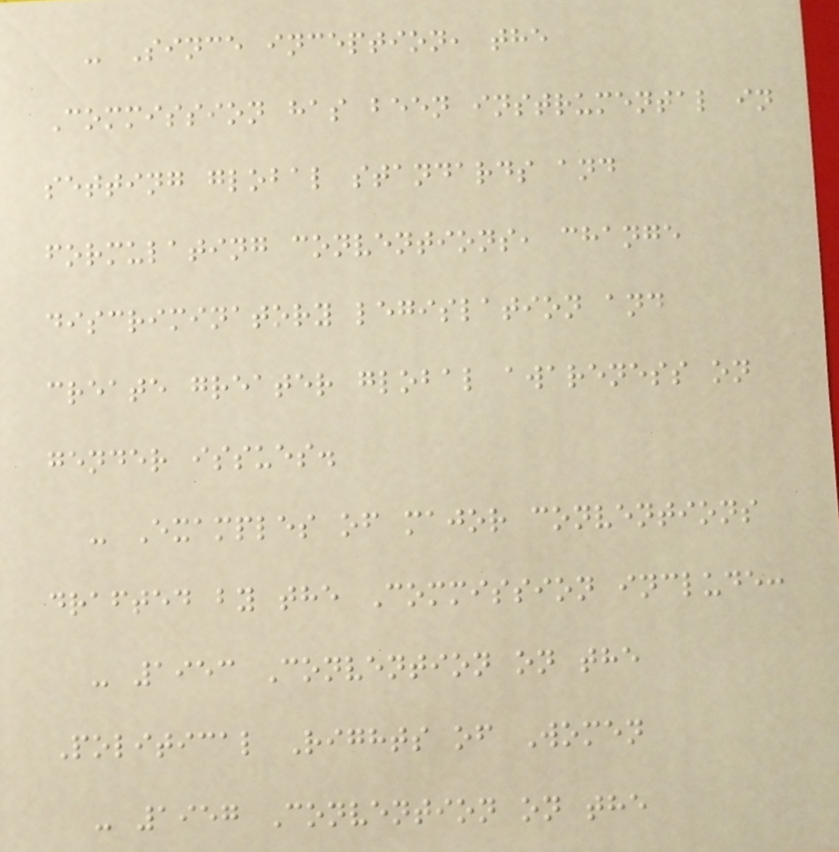- Since inception, the
Commission has been instrumental in
setting global standards and
formulating conventions, change
discriminatory legislation and
create greater global awareness on
gender issues.
- Examples of major conventions
drafted by the Commission include:
- 1953 Convention on the
Political Rights of Women
- 1957 Convention on the
